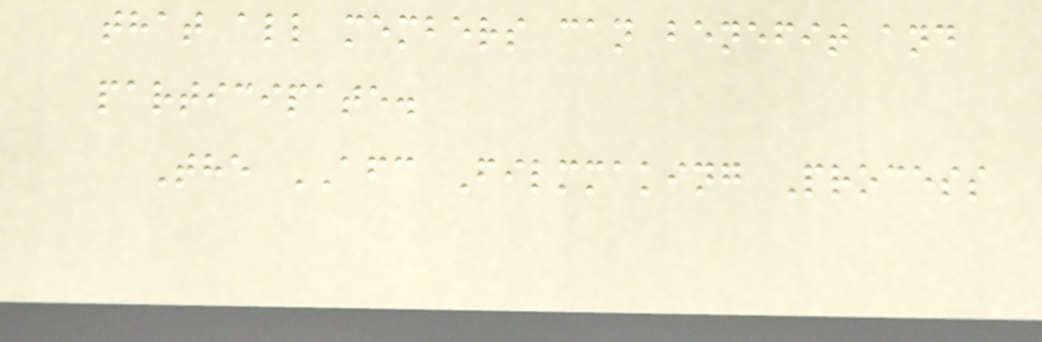that all members can benefit and
participate.
The AFC Filmmaking Process
